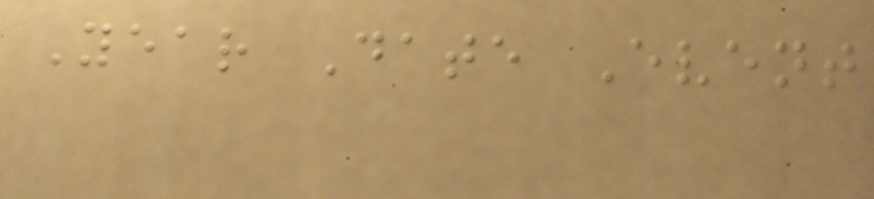Year Date Event
